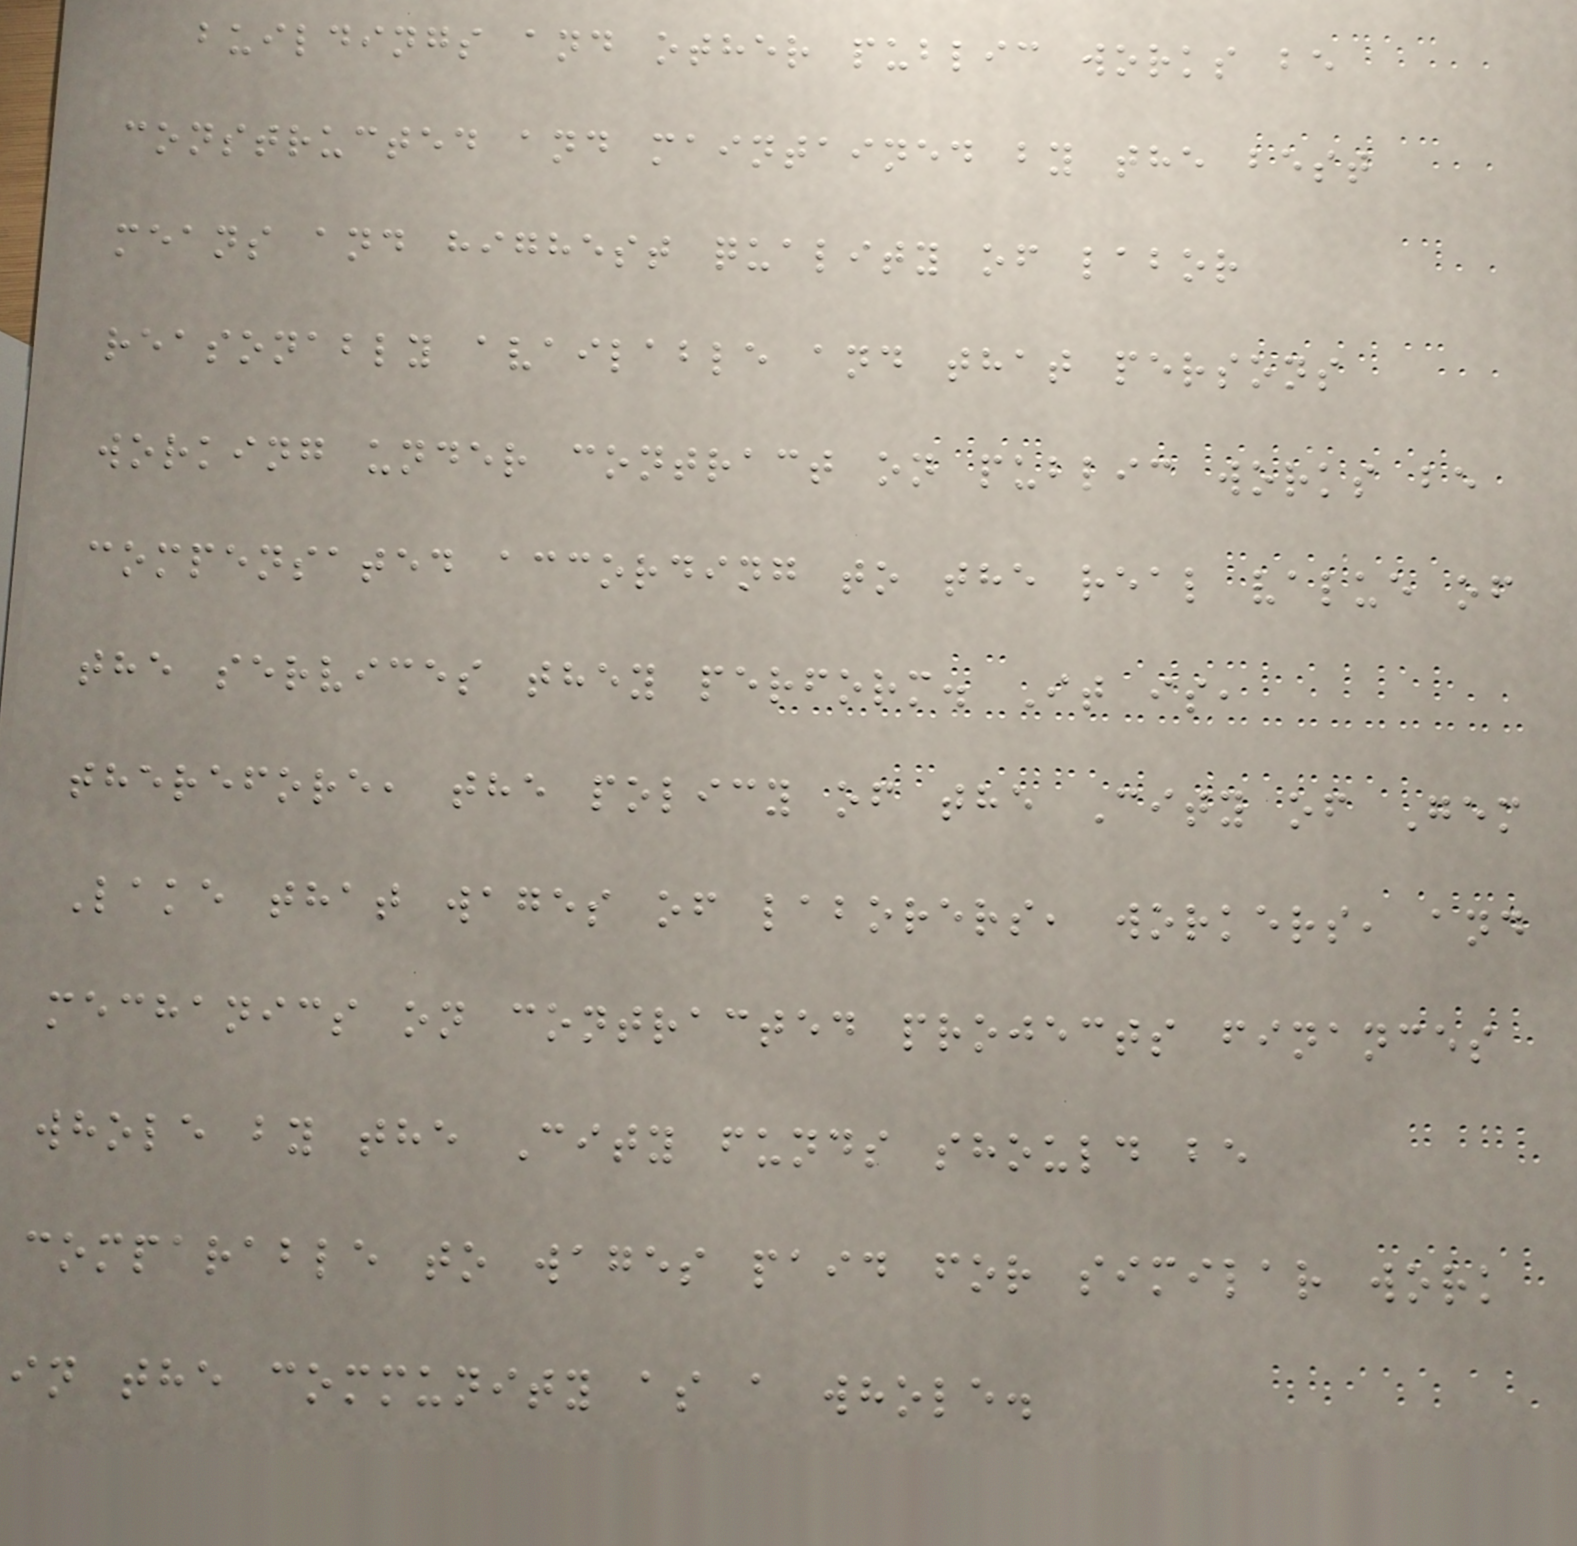buildings and other public works be
constructed and maintained by the best
means and highest quality of labor
reasonably available and that persons
working under contract on public works be
compensated according to the real value of
the services they perform. It is,
therefore, the policy of the City of Gem
Lake that wages of laborers, workers, and
mechanics on contracted projects finances
whole by the City funds should be
comparable to wages paid for similar work
in the community as a whole.
